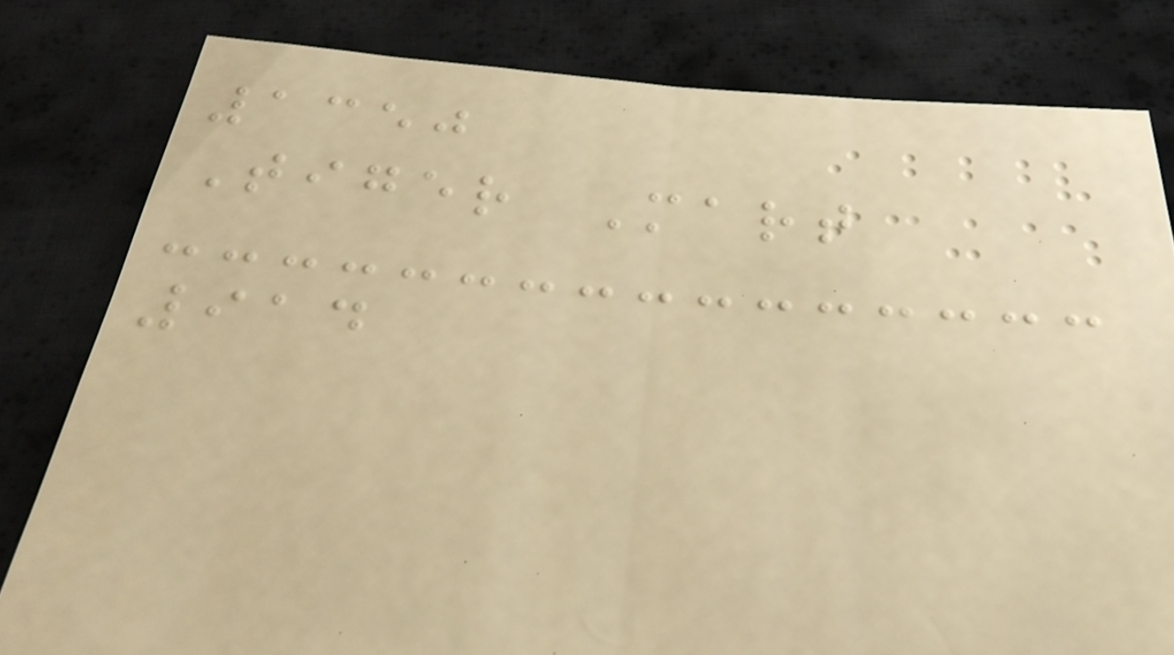1350
Tiger Mart
914
